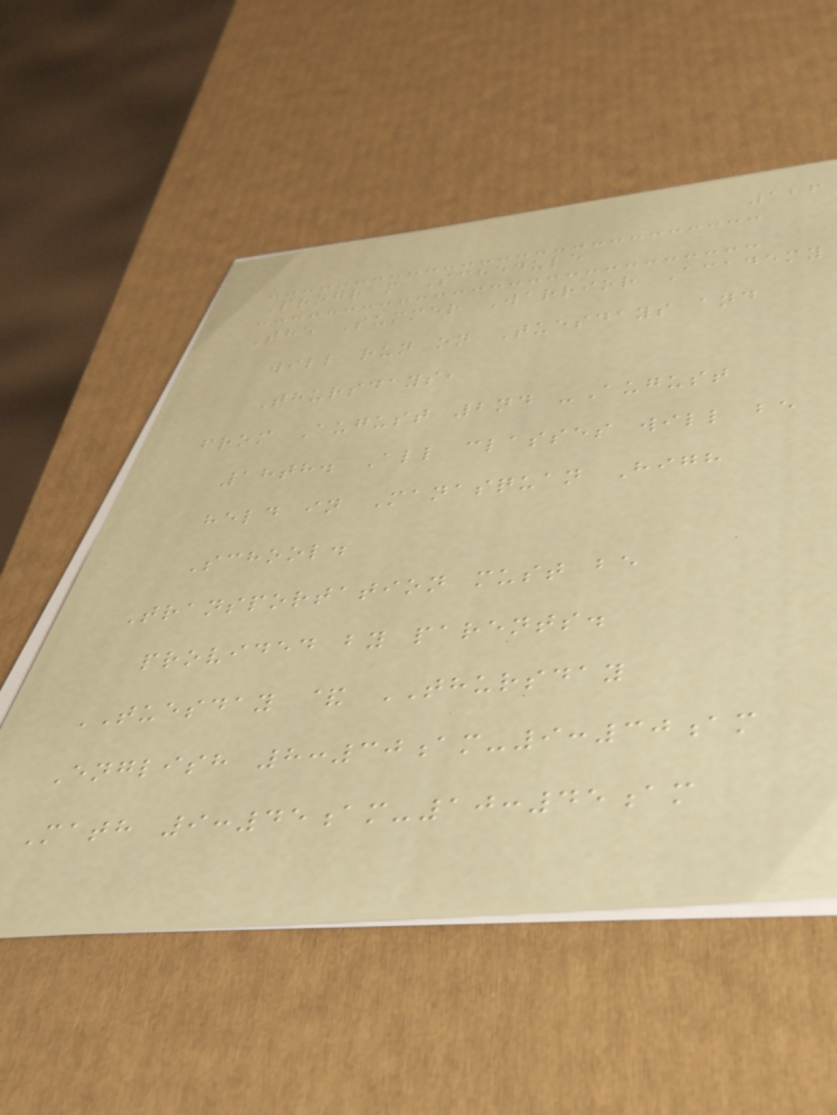126
Program Schedule
The Summer Warrior Academy
will run on Tuesdays and
Thursdays,
from August 2nd -August
18th. All classes will be
held in Manasquan High
School.
Transportation must be
provided by parents.
TUESDAY & THURSDAY
English 8:30am-9:30am
Math 9:45am-10:45am
